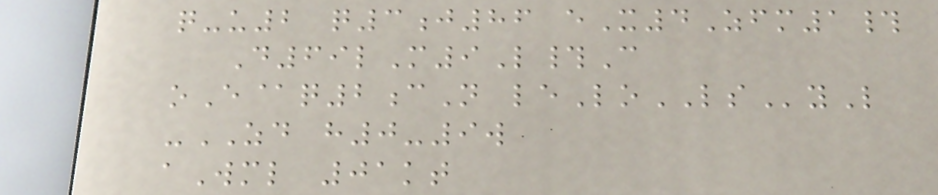q-u2 q3j86 eX4Zfm1#
D69lM9L#C
oE@q2cN leLoLSyL
-ZD h0-9w
aWml 01kt
